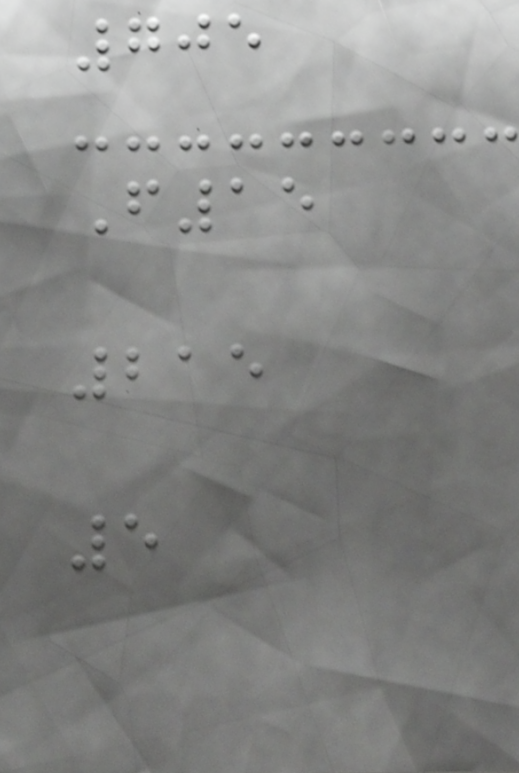705
F15
215
5
